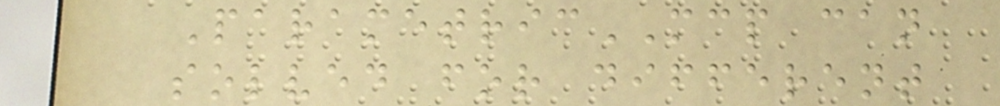ParametricMCP can
solved for different
